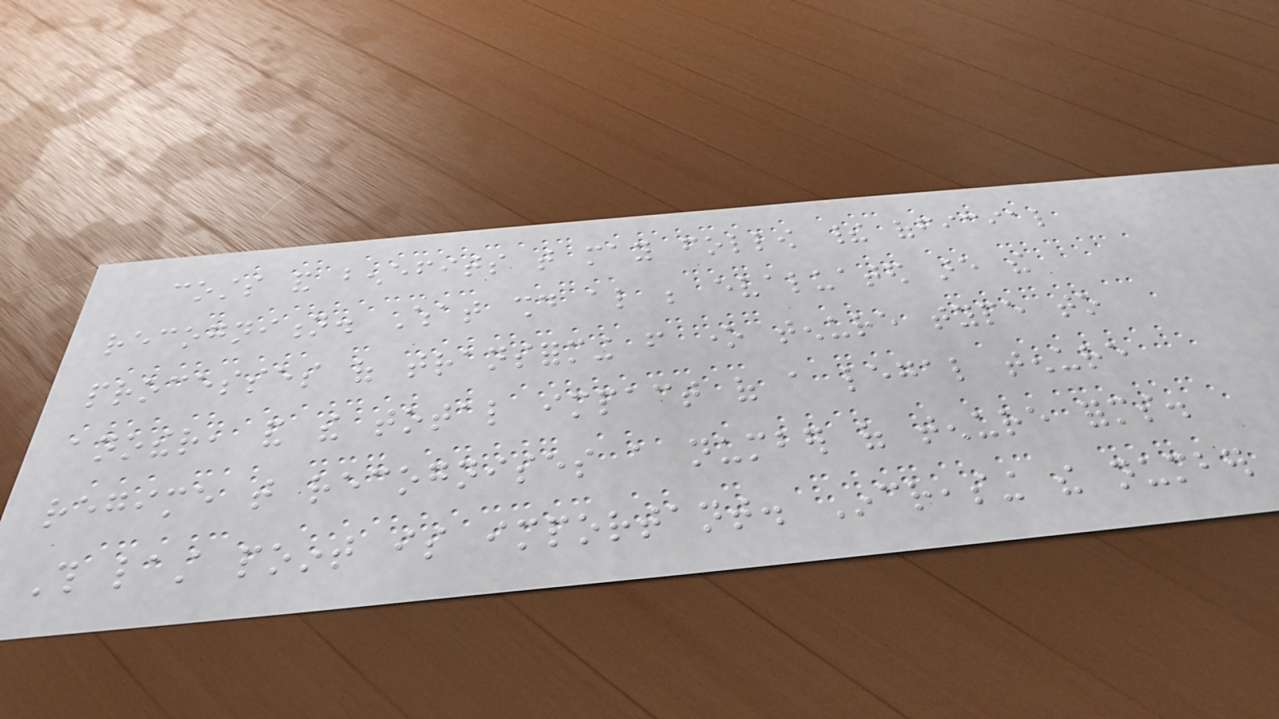costs and benefits that may follow their official
recognition. What should also be evaluated are the
processes of transforming from one tenure type to
another, and the total impact of a legal tenure
regime that recognises a number of tenure forms.
This last point is important. Increasing the number
